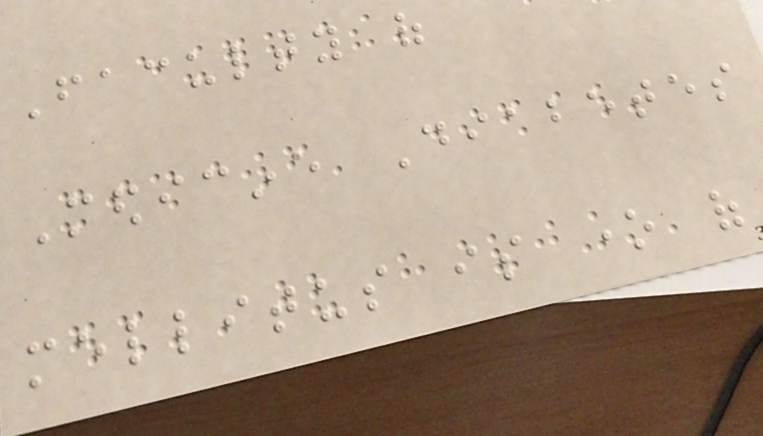Faculty of
Medicine Diabetes
mellitus is one of
